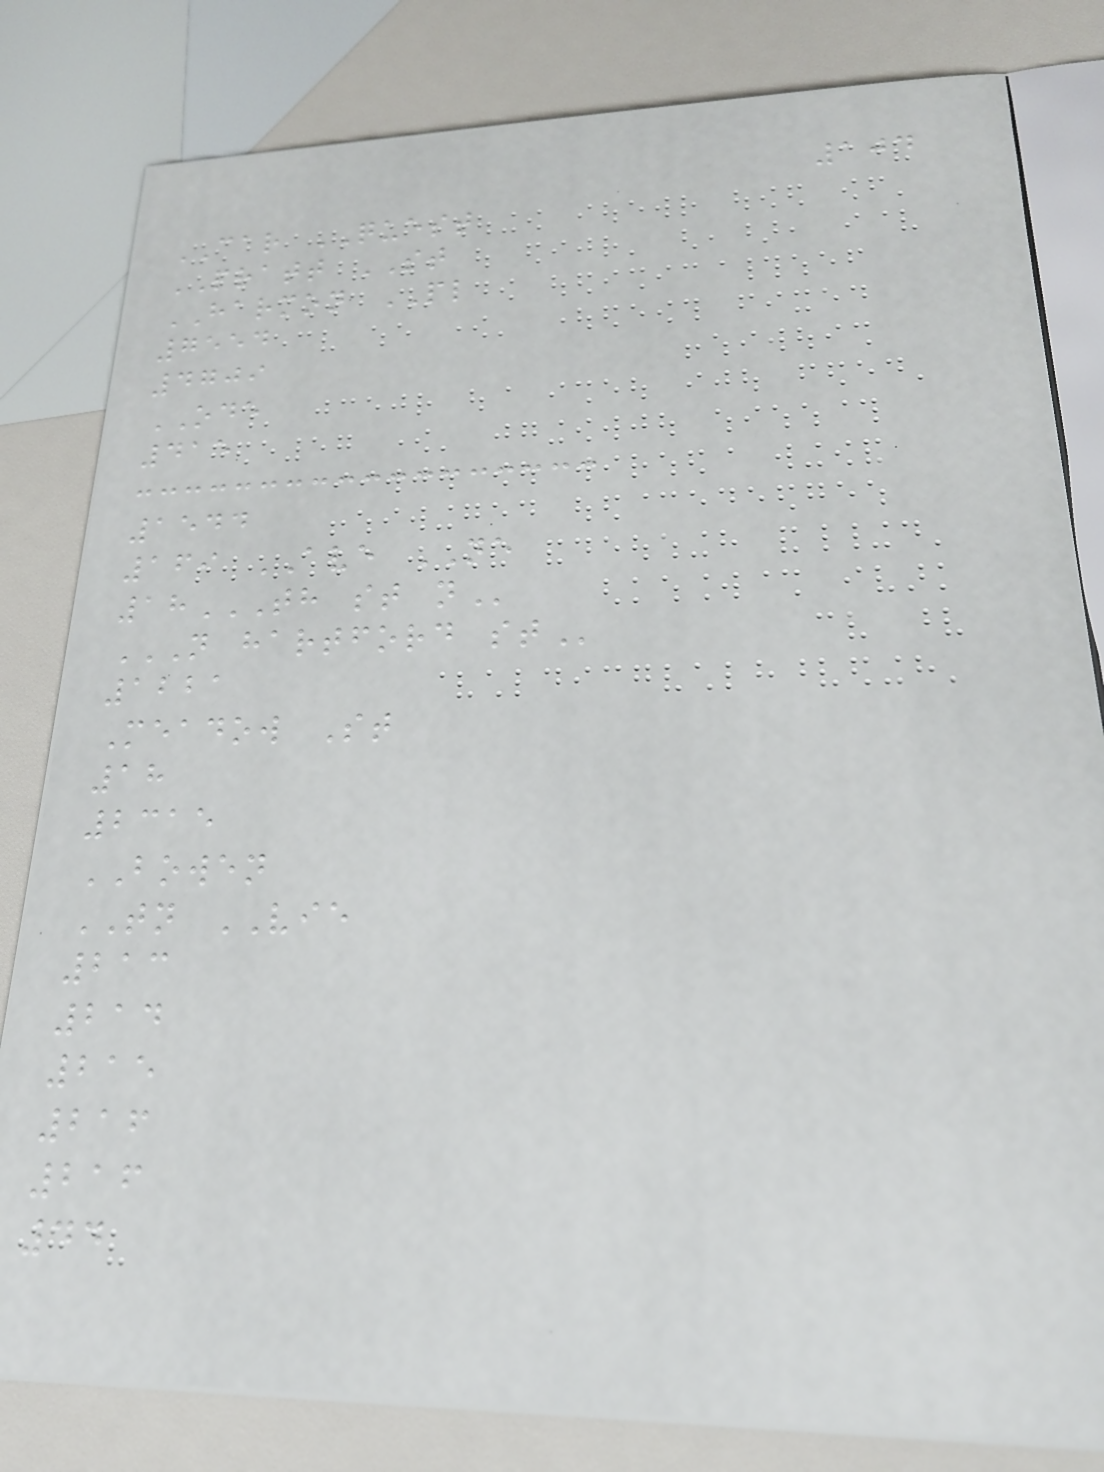104
CAR QUEST
PRATT ST
HARMON PL
7554
4709
ODE
415
1544
169 AVE NE
18TH ST N
N HARTFORD ST
1221
Meadow St
18
2315
BOWEN
TN VIE
213
214
215
216
216
44
